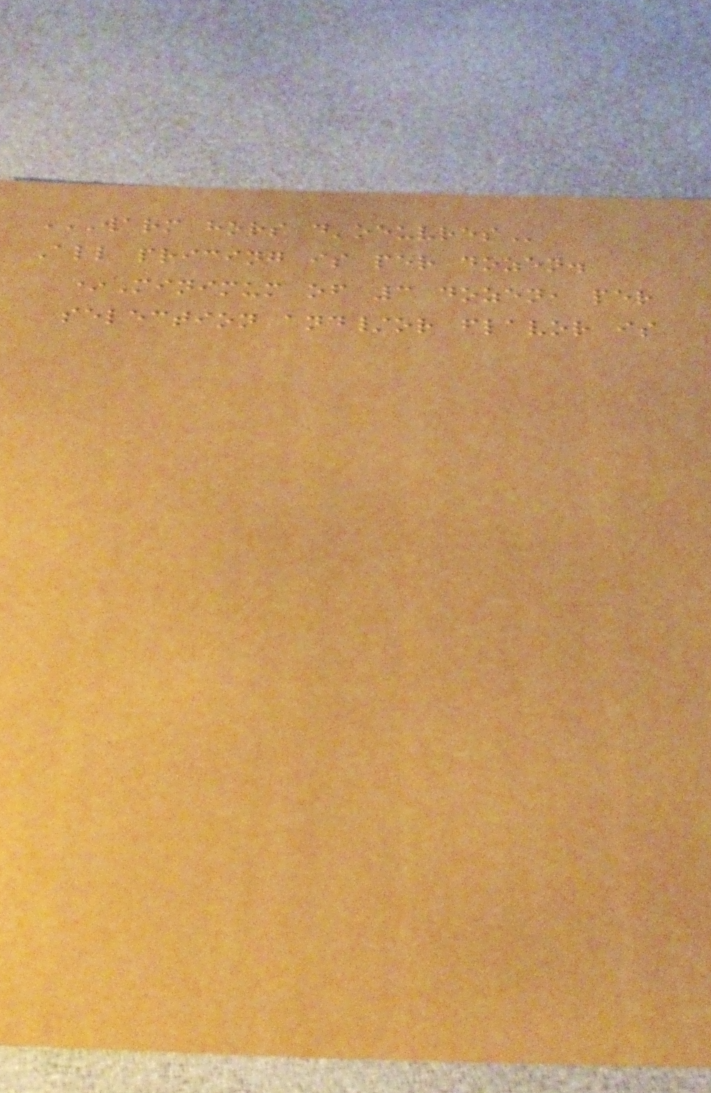WARM HORS D'OEUVRES
All pricing is per dozen.
*Minimum of 3 dozen, per
selection and/or flavor is
